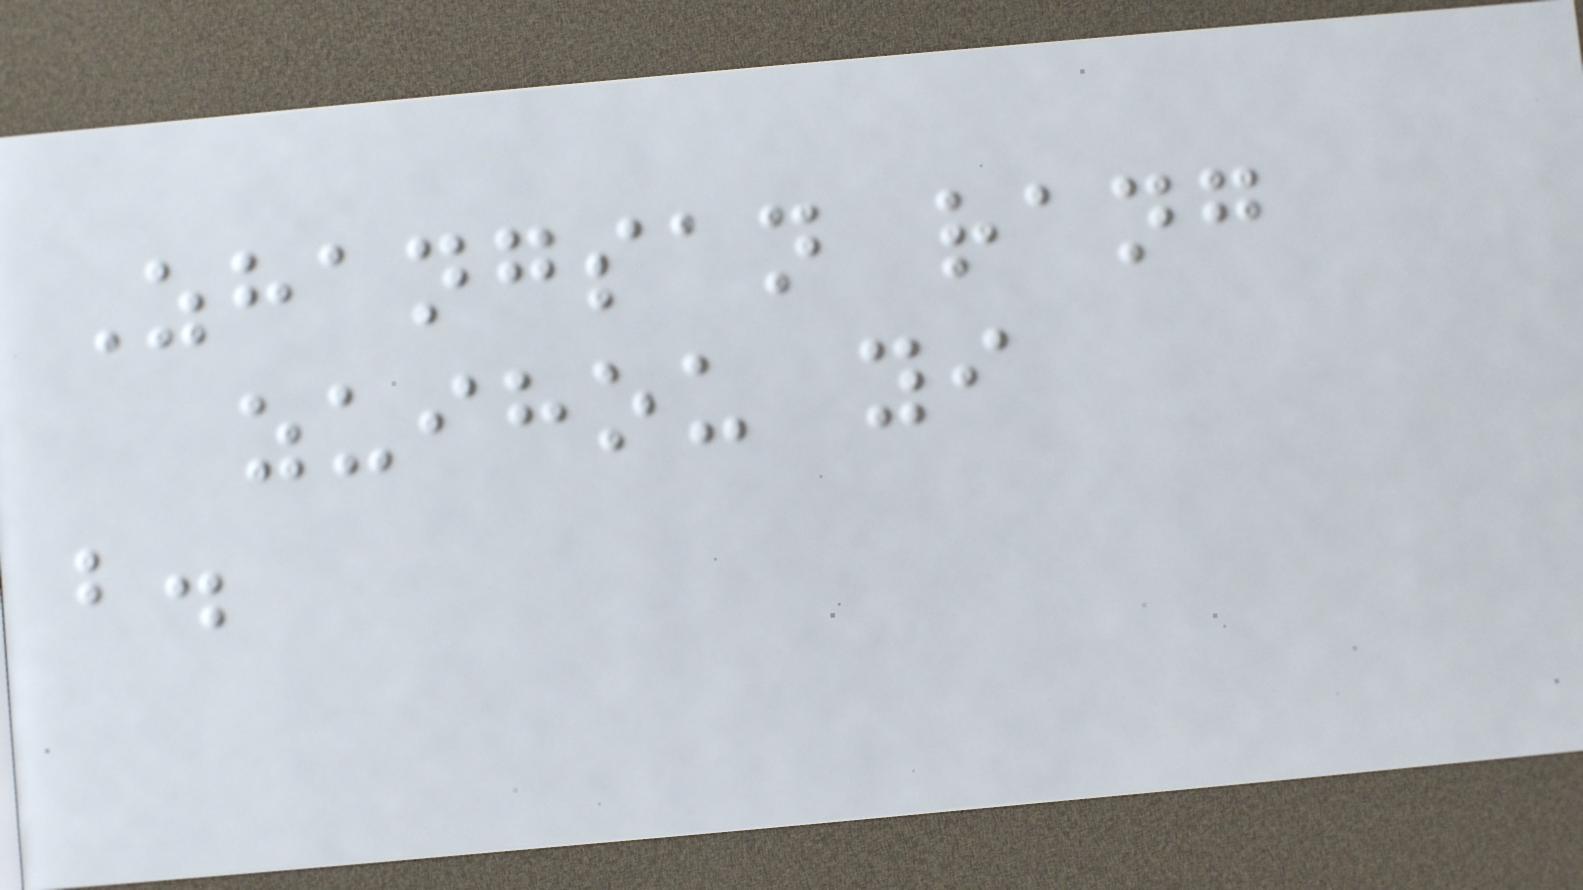Zhangsan rang
zuihou yi
b.
